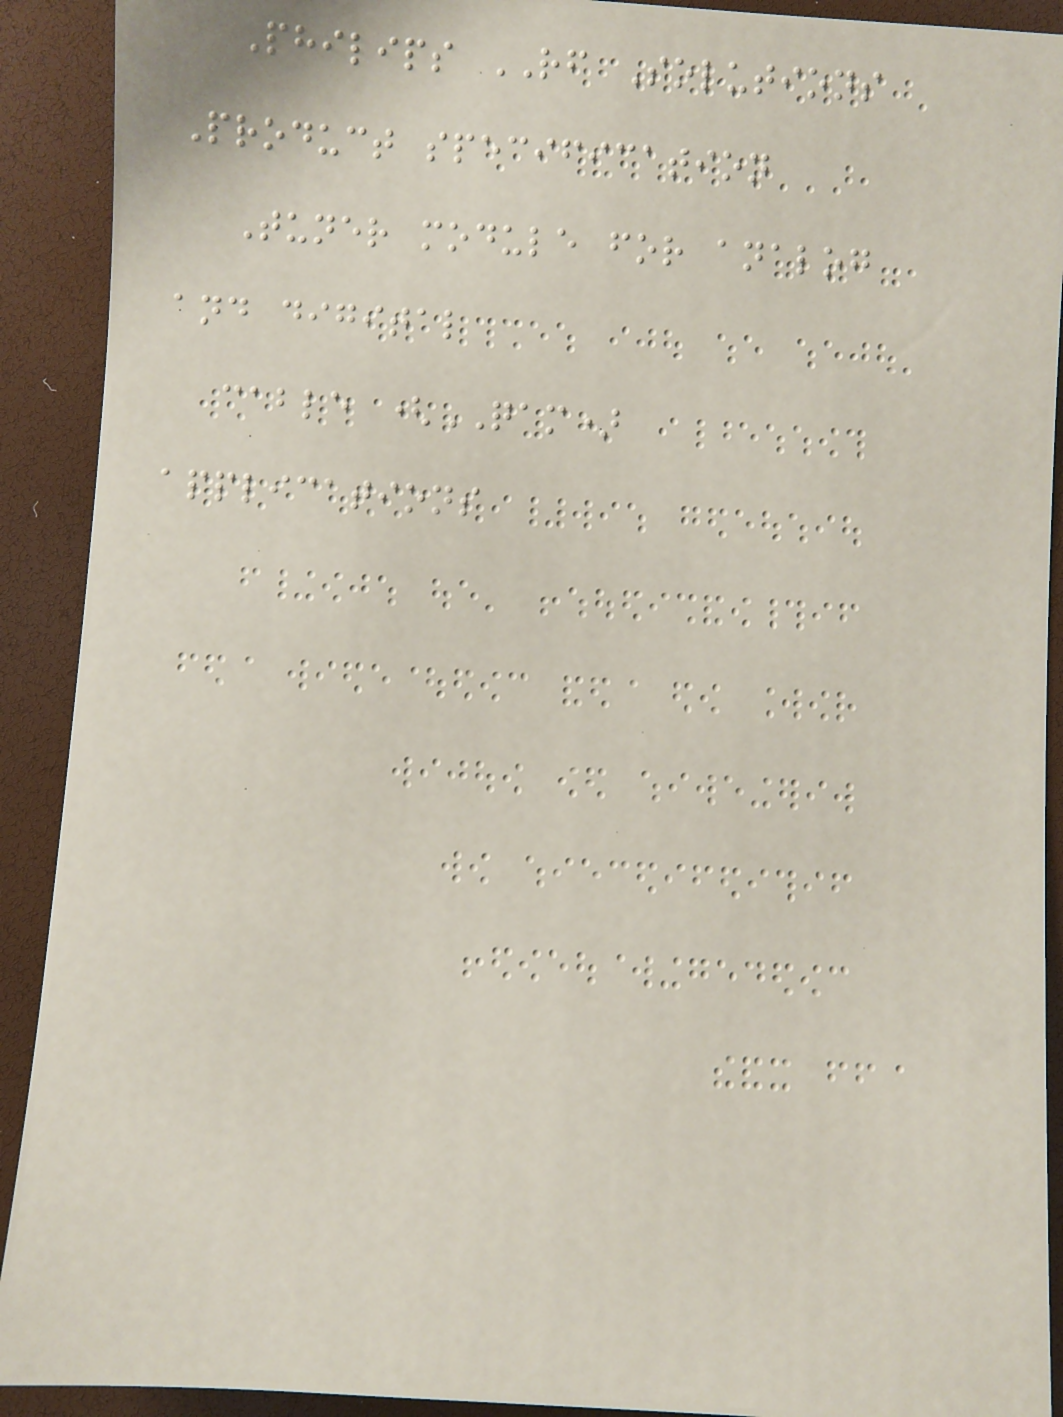Philips RF Solutions
Product specification
Tuner module for analog
and digital
cable (QAM)
applications
